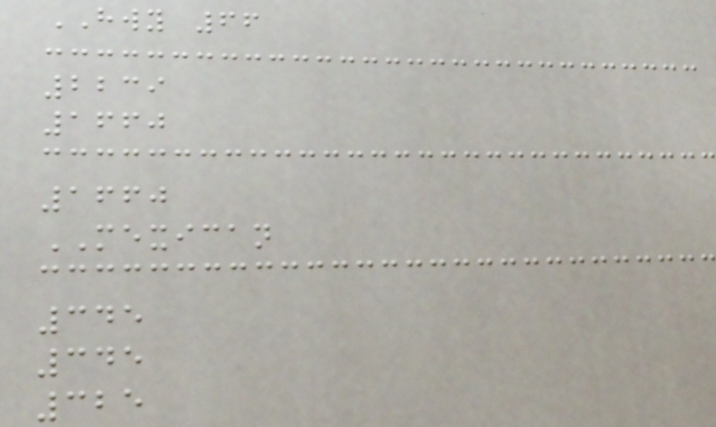HWY 66
2239
1660
1660
MEXICAN
345
345
325
